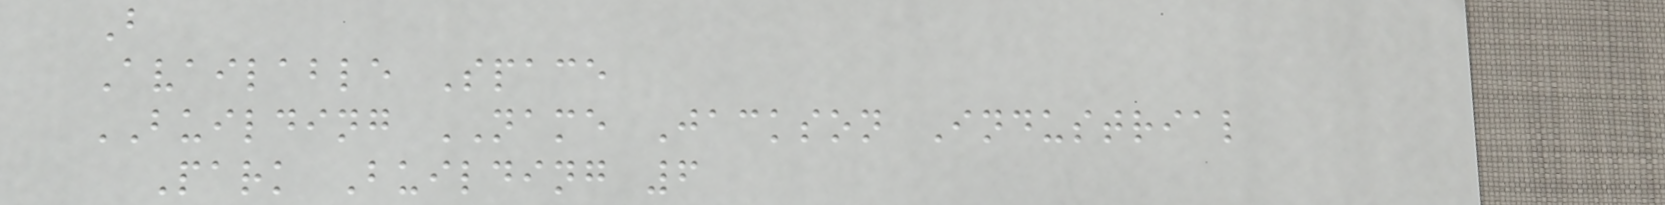B
Available Space
BUILDING NAME Jackson Industrial
Park Building 6
